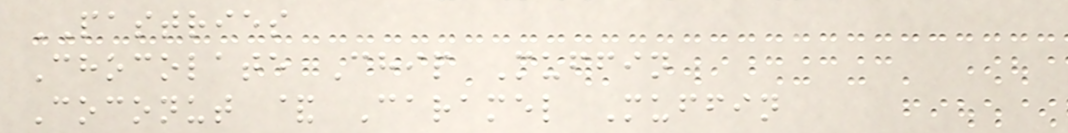PASTRIES
Chocolate Chip Muffin
Coconut & Caramel Muffin
